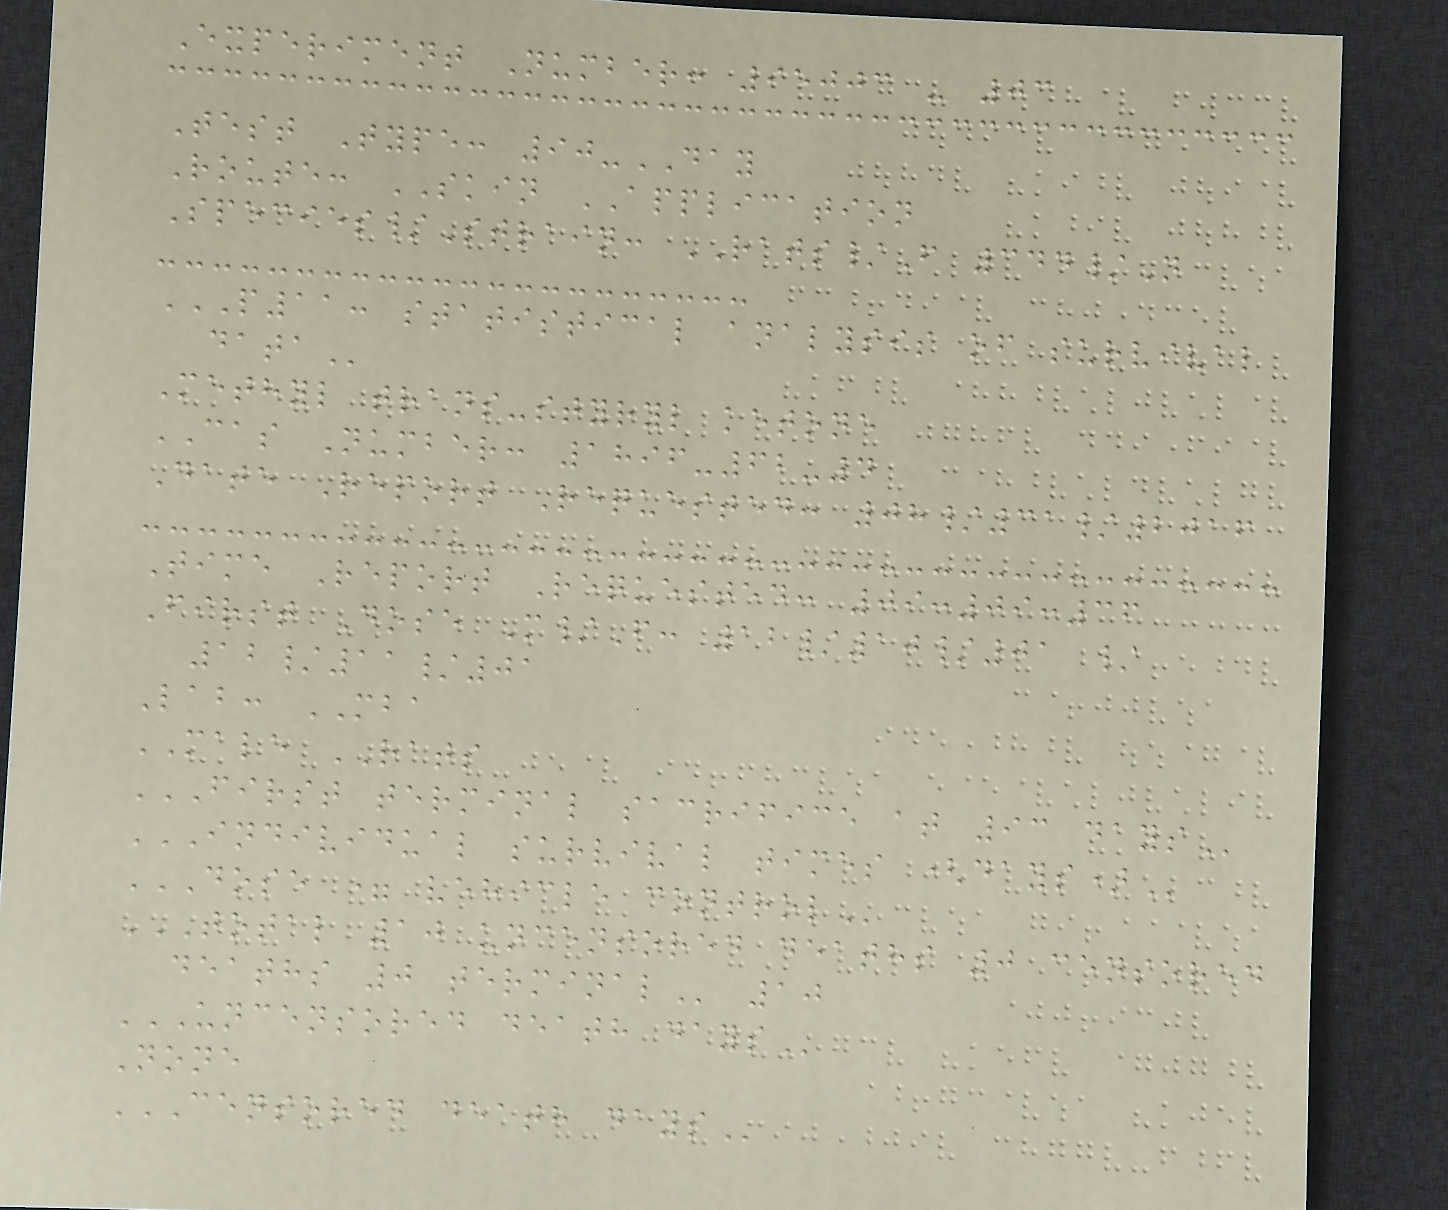Experiment Number: 95003 - 03
Test Type: 90-DAY
Route: SKIN APPLICATION
Species/Strain: RATS/F 344/N
P11: STATISTICAL ANALYSIS OF SURVIVAL
DATA
Methyl trans-styryl ketone
CAS Number: 1896-62-4
Date Report Requested: 08/31/2016
Time Report Requested: 09:09:36
First Dose M/F: 12/10/01 /
12/11/01
Lab: MBA
MALE RATS
FIRST TERMINAL SACRIFICE AT 93 DAYS
INDIVIDUAL SURVIVAL TIMES (DAYS)
DOSE = VEHICLE CONTROL
TOTAL 10 UNCENSORED DEATHS 0 CENSORED
DEATHS 0 TERMINAL 10
UNCENSORED DEATH DAYS
None
CENSORED DEATH DAYS
